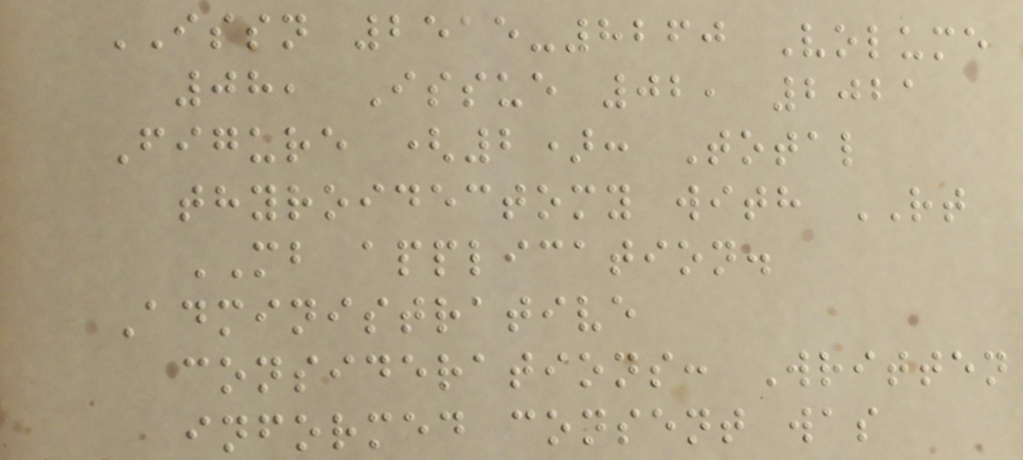ISSN 2515-8260 Volume
08, Issue 02, 2021
Figure (2): Total
thyroidectomy with RT
MB application.
Administrative
considerations: Written
informed consent was
